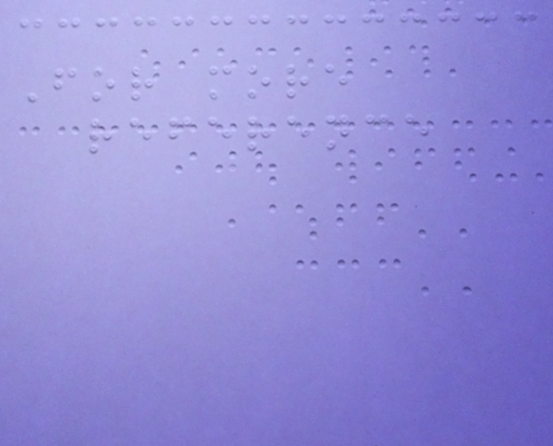For more
reference
